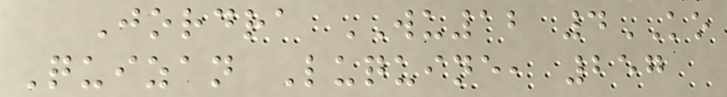Jordra WU12 4KO
Quizan Luquine, 257
